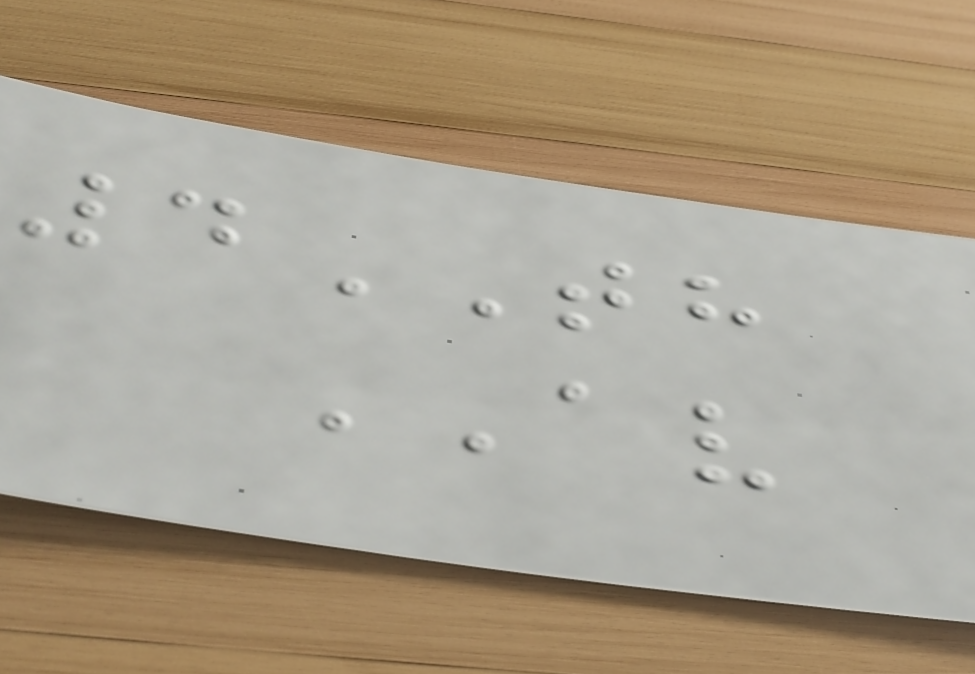4TH
AV
